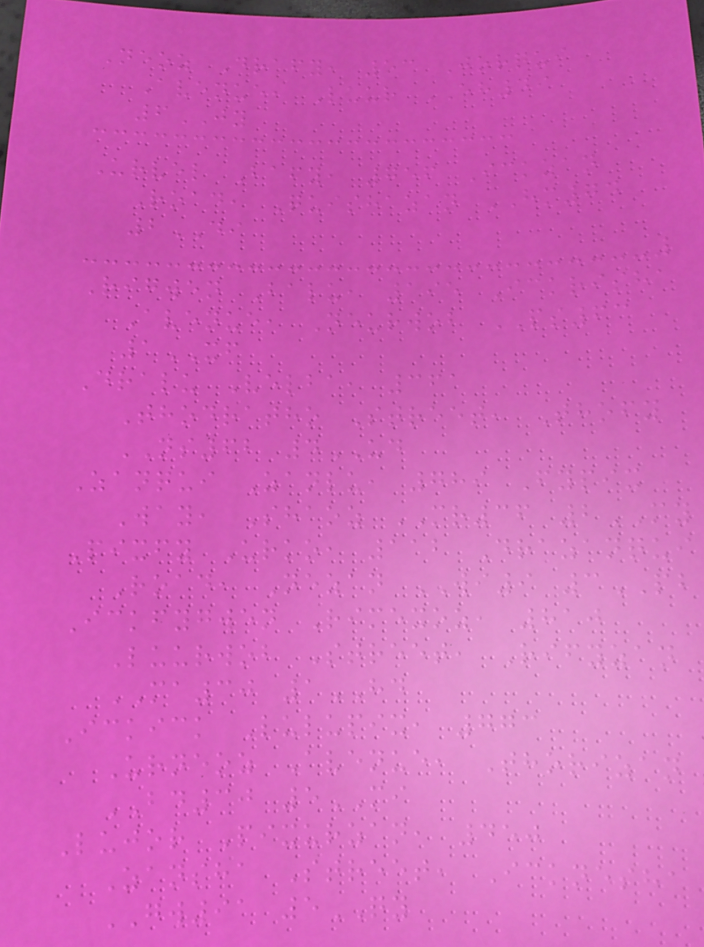Neoz Drafy, 53 Jorqui
Avenue, Luur EH49
6JY
Urvel Bafy, 756 Ickzan
Road, Quishazan HM74
2DI
Rigwen Balu, 195 Ickrisha
Avenue, Neurwob PS63
1XF
Dralu Velba, 361
Thodratho Street, Thofy
NS62 4UD
Zanqui Zanlu, 789 Fypix
Way, Shaoz MR36 2MY
Pixfy Urko, 112 Drazanqui
Road, Nezan WI9 3PB
Ickfygwen Rimexoz, 810
Luurwob Street, Rifyzan
MA30 1HD
Ickick Lulupix, 773
Urneoz Avenue, Thorizan
BD30 5MI
Lujor Pixurzan, 450
Zansha Street, Icknesha
GW91 5QY
